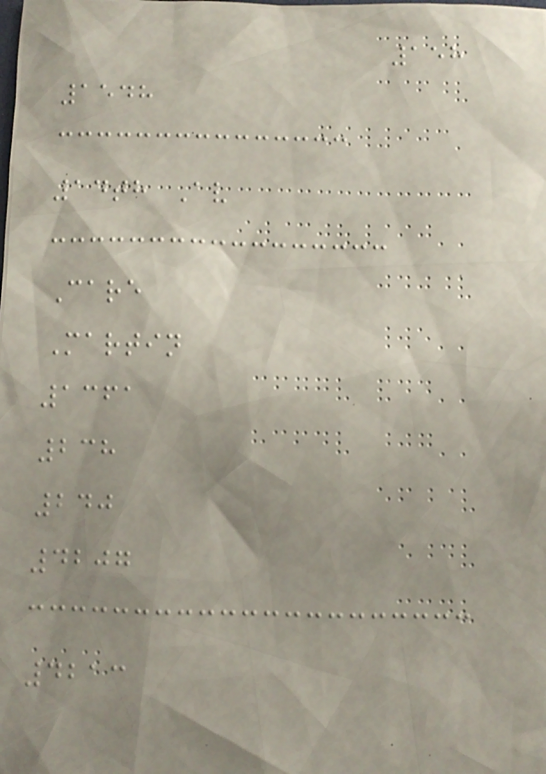158
1548
14th Av
Care
Martin
1361
238
240
4207
4213
